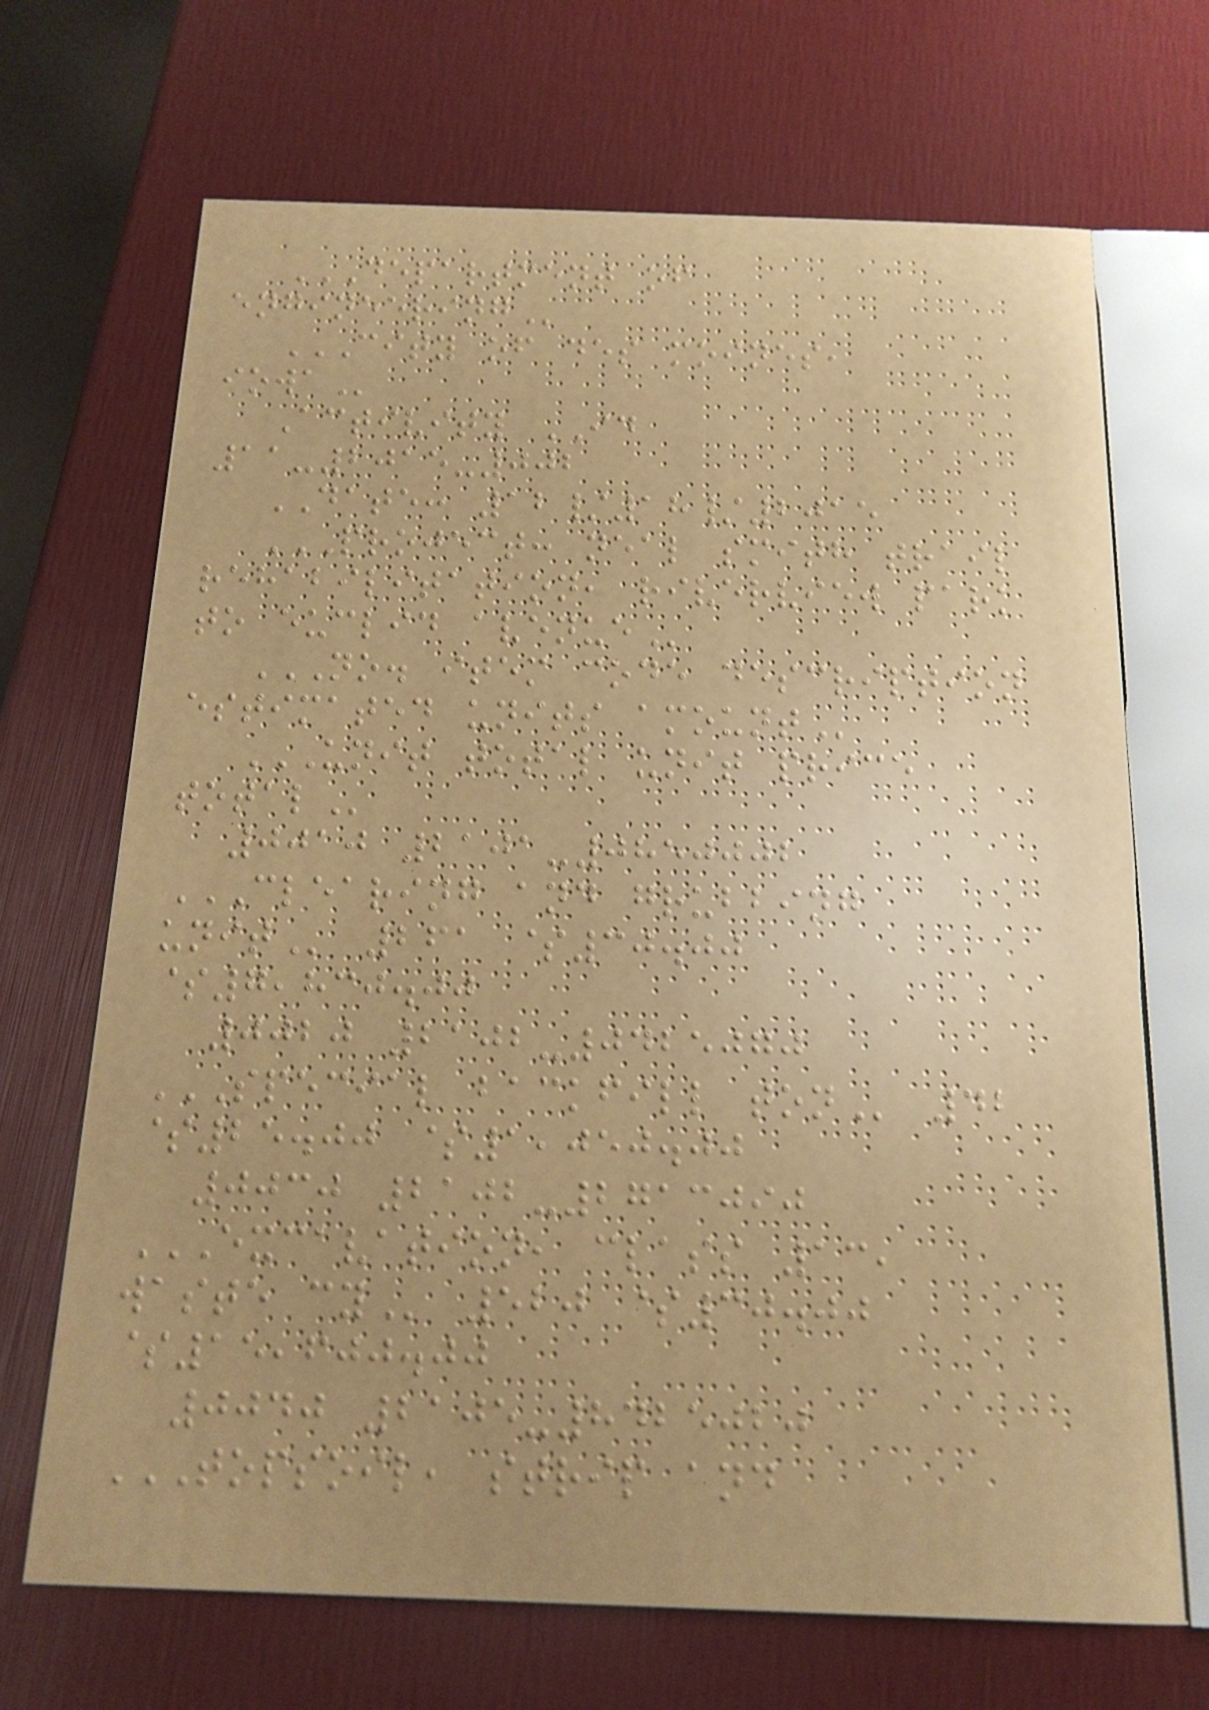DEPARTMENT OF
ENGINEERING
CITY OF DES MOINES,
IOWA
Activity ID
11-2015-002
DATE: 12/18/2015
PROJECT: NEAL SMITH TRAIL
REHABILITATION, RIVERVIEW PARK
TO EUCLID AVENUE
NO. ITEM CODE DESCRIPTION
ESTIMATED UNITS AMOUNT
UNIT TOTAL UNIT PRICE
TOTAL
0010 2101-0850002
CLEARING AND GRUBBING
UNIT 261 $30.00
$7,830.00
0020 2102-0425070
SPECIAL BACKFILL TON 42
$25.00 $1,050.00
0030 2102-2713090
EXCAVATION, CLASS 13,
WASTE CY 520 $30.00
$15,600.00
0040 2105-8425020
TOPSOIL, STRIP AND
